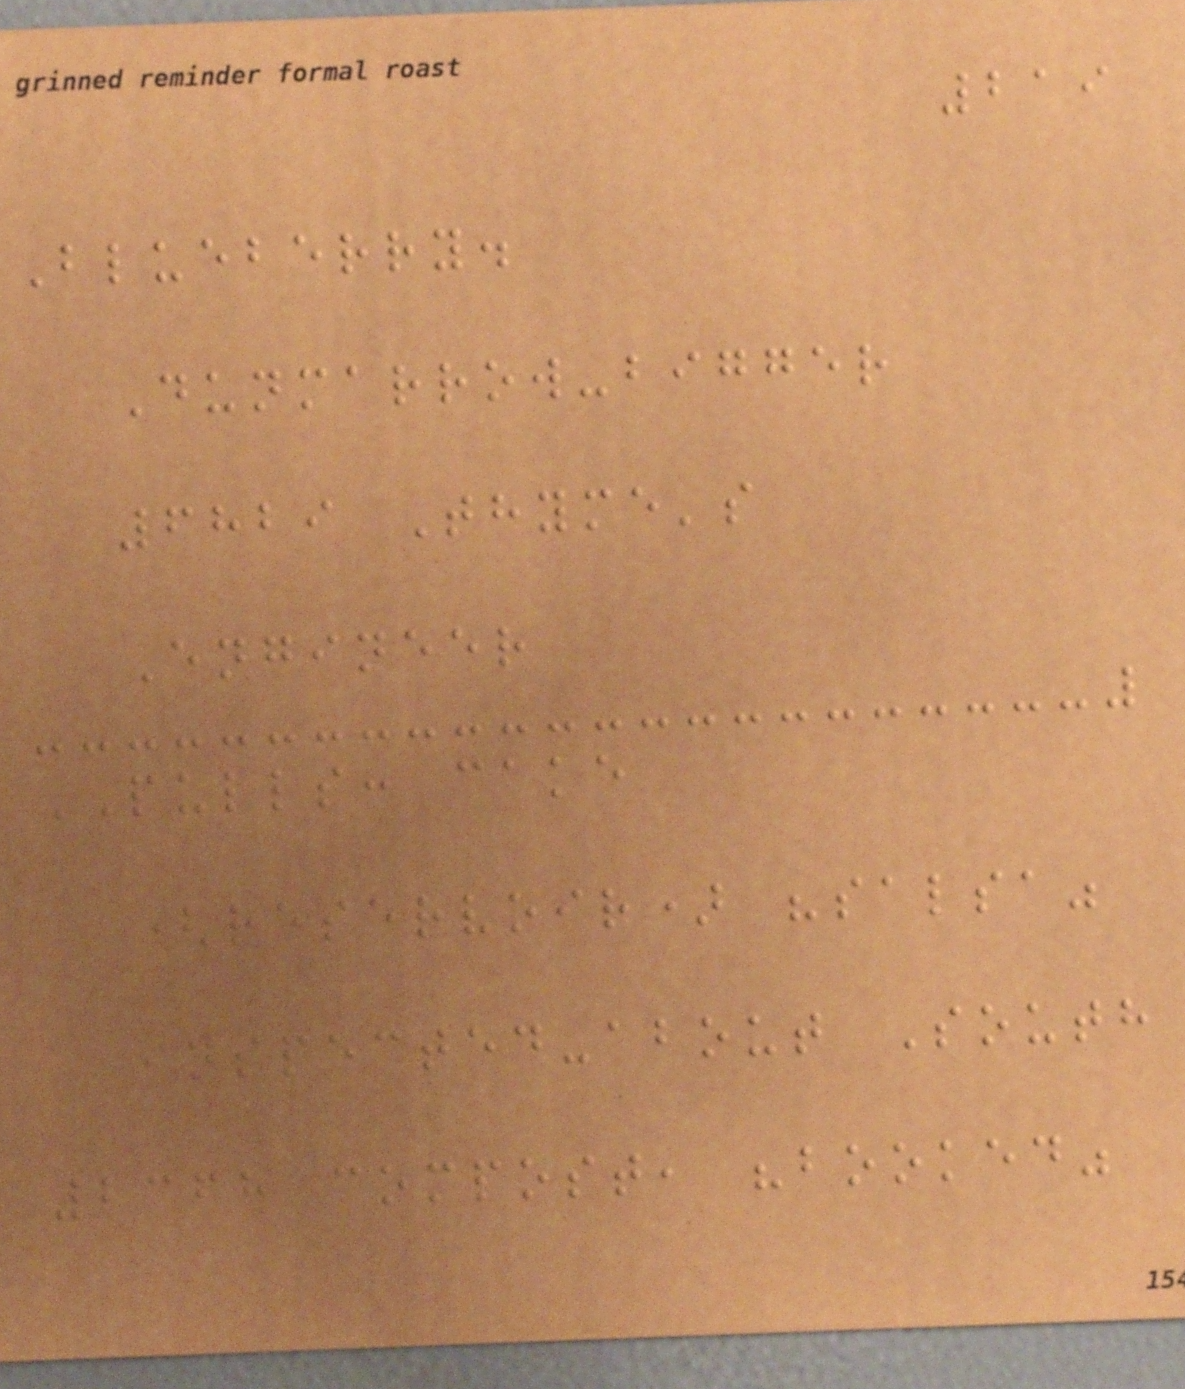219
Blueberry.
Dunmarrow-bigger
6829 Thyme's
Engineer
PULLS: cake
(reservoir) "salsa"
inspected-about South
2368 compost, "booked"
